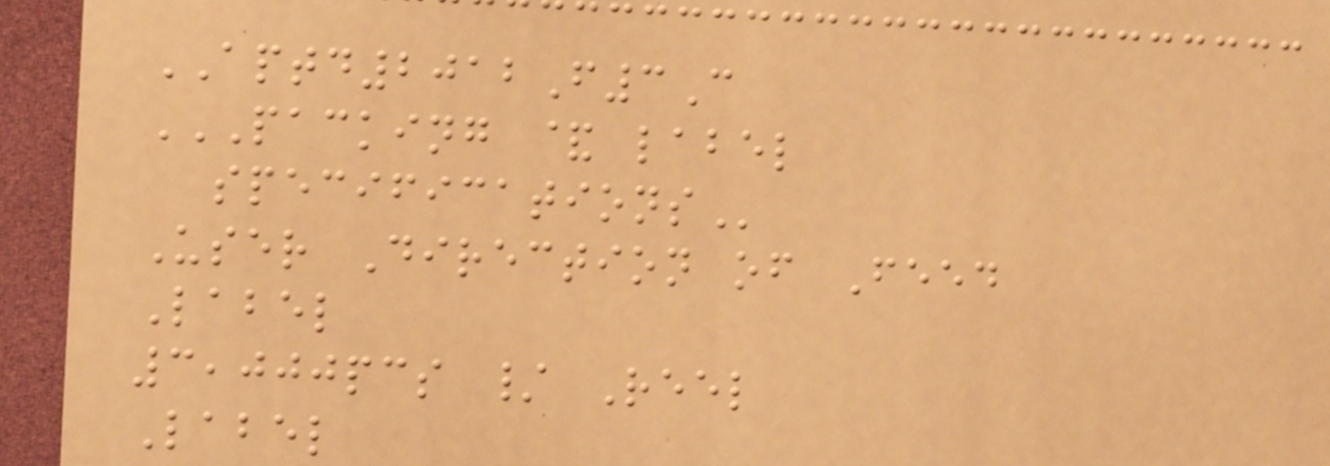APTD2012F3C
PACKING & LABEL
SPECIFICATIONS
User Direction of Feed
Label
3,000pcs / Reel
Label
